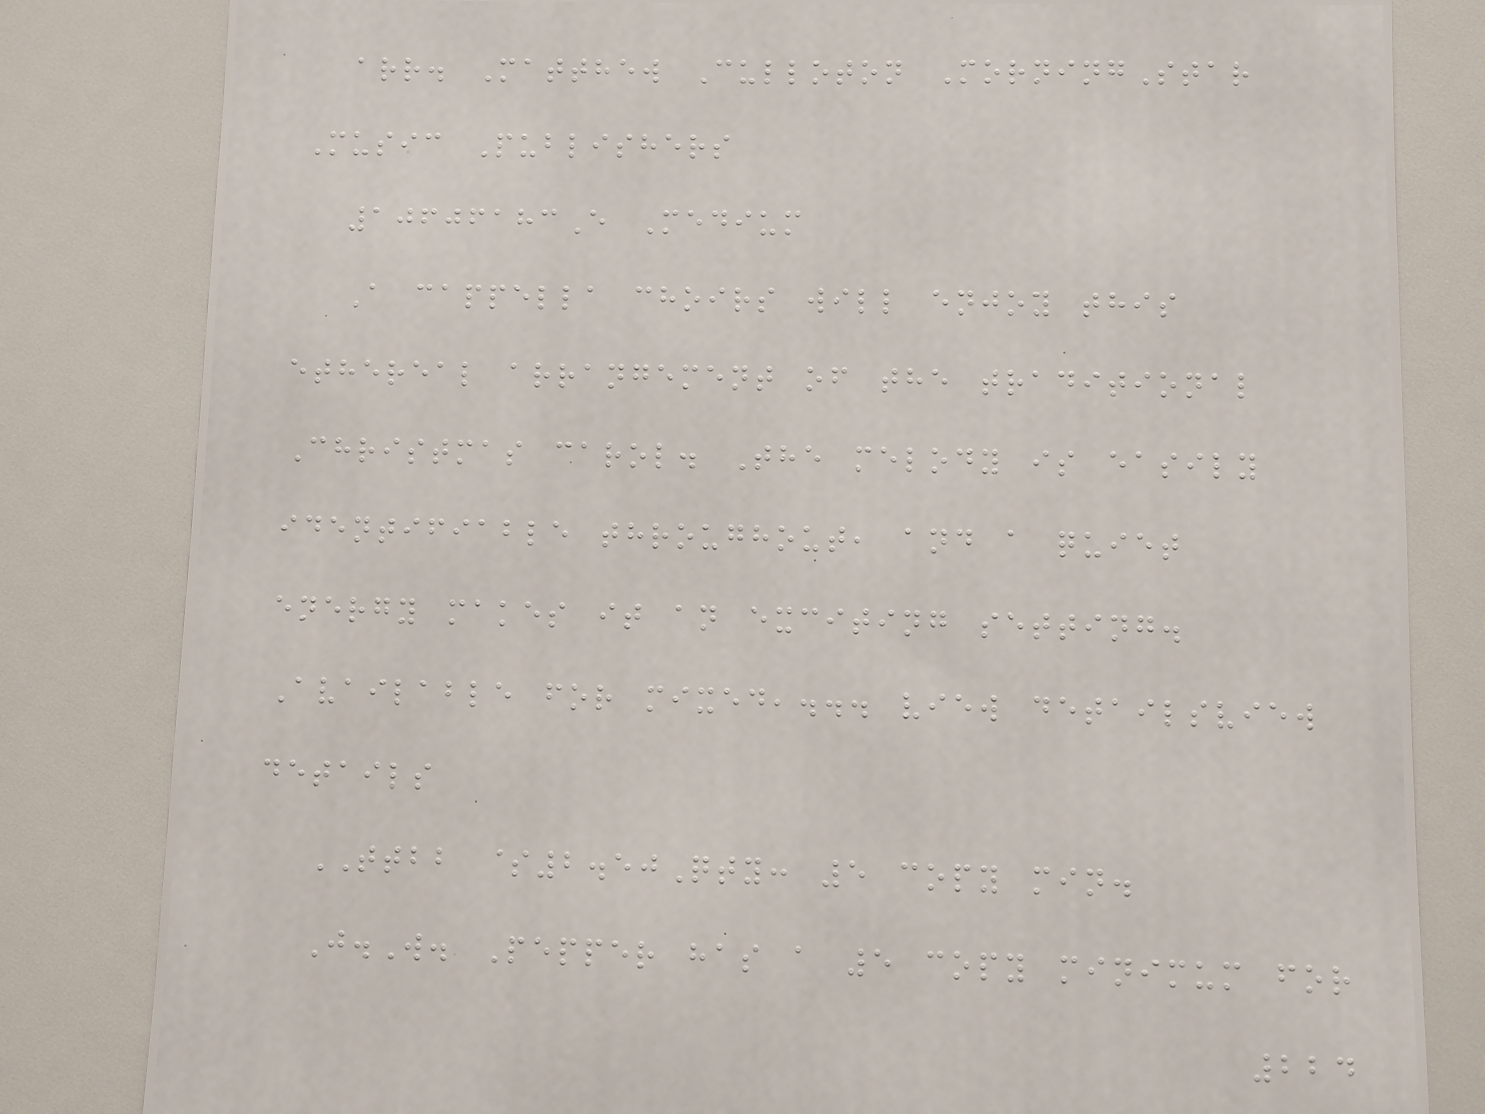arr. Matthew Culloton MorningStar
Music Publishers
10606183E Medium
A cappella choirs will enjoy this
ethereal arrangement of the traditional
Christmas carol. The melody is easily
identifiable throughout, and a quiet
energy makes it an exciting setting.
Available for mixed,... view detailsview
details
TTBB $2.50Qty: 5 copy min.
J.W. Pepper has a 5 copy minimum for
224
